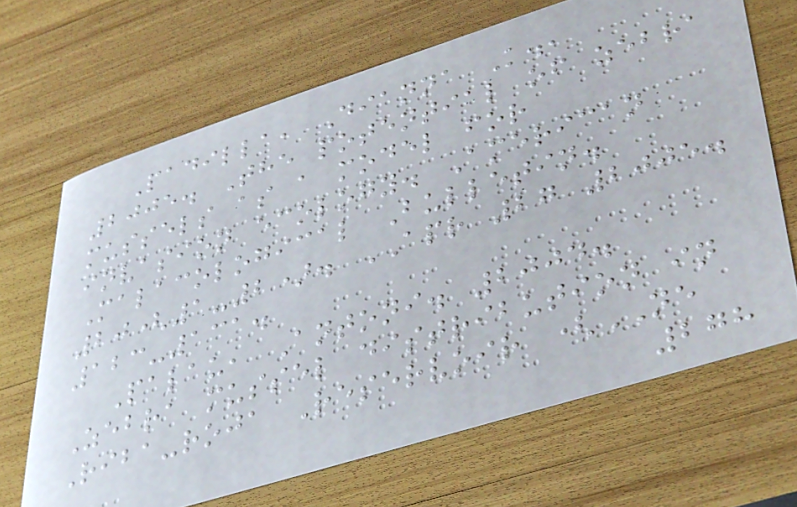Padilla, Dianna K.,
2005. The potential of zebra
mussels as a model for
invasion ecology. American
Malacological Bulletin.
20(1-2). APR 27 2005.
123-131.
Palau, Antoni. 2004.
Zebra mussel distribution in
Riba-roja Reservoir (NE
278
